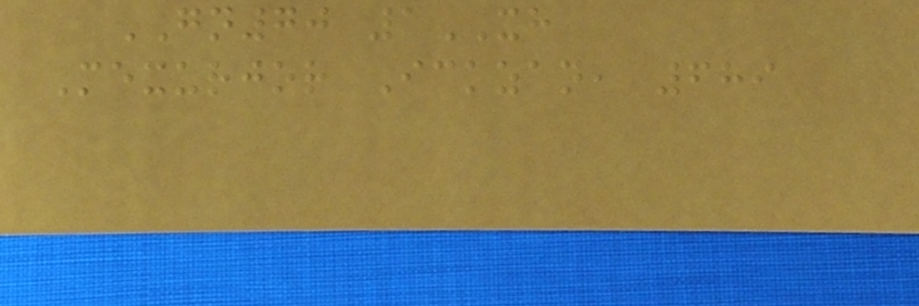GN70 1XH
Mexurjor Ickzan, 689
